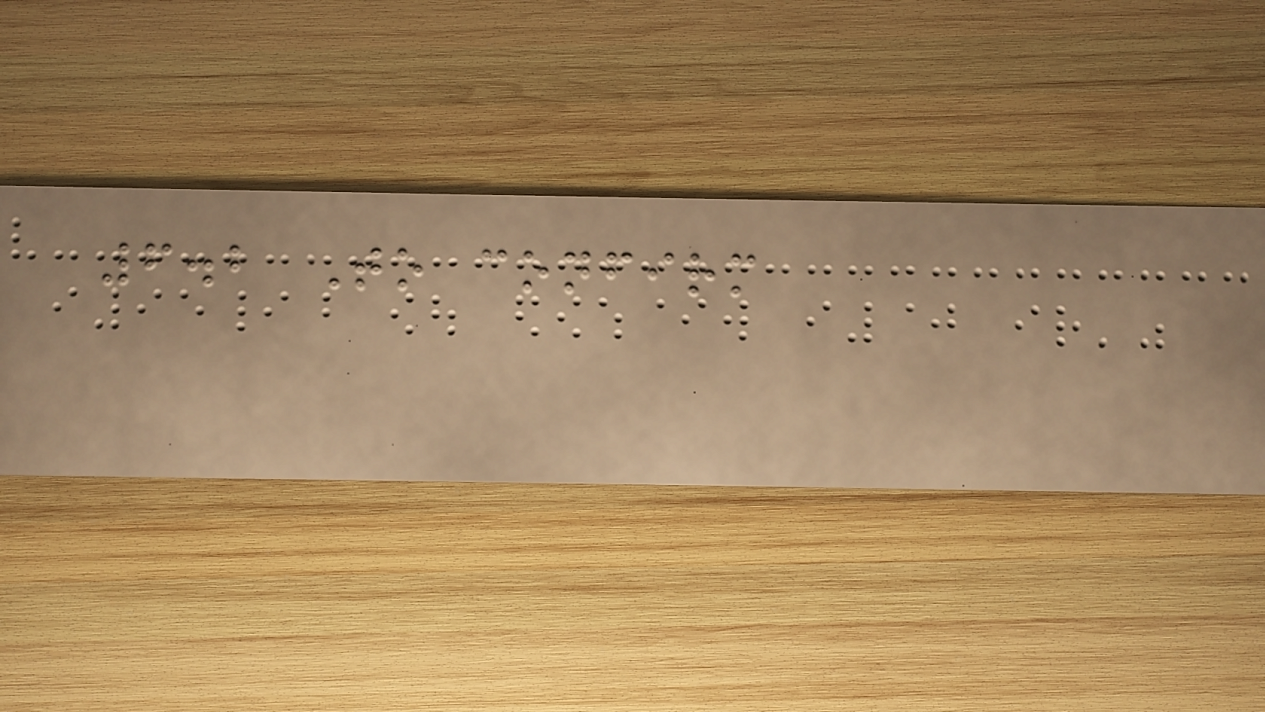6.2 To confirm
